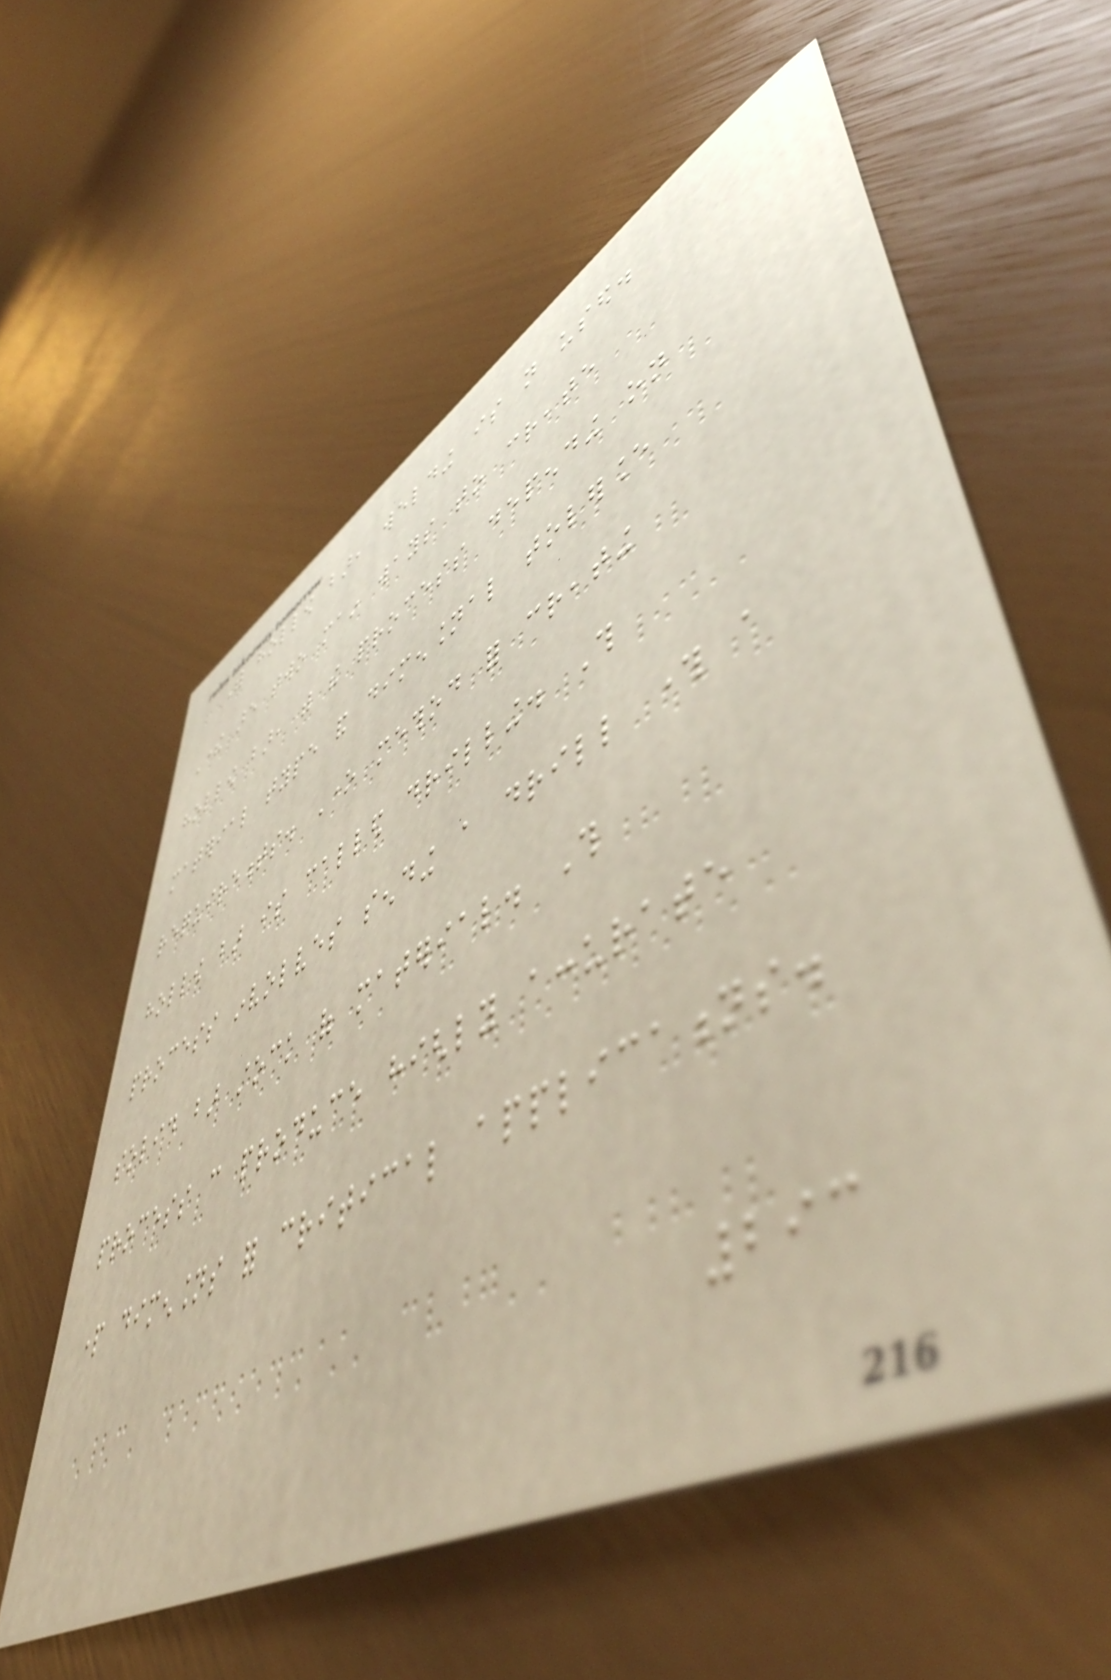With hollow bar, welding is not used.
There are two main ways to create
hollow bar, with the process depending on
material type and dimensional tolerance
requirements. One method for creating
hollow bar is called drilling. This
process involves sending a drill through a
solid bar stock of material. This
process can produce highly accurate
part dimensions for critical applications.
293
